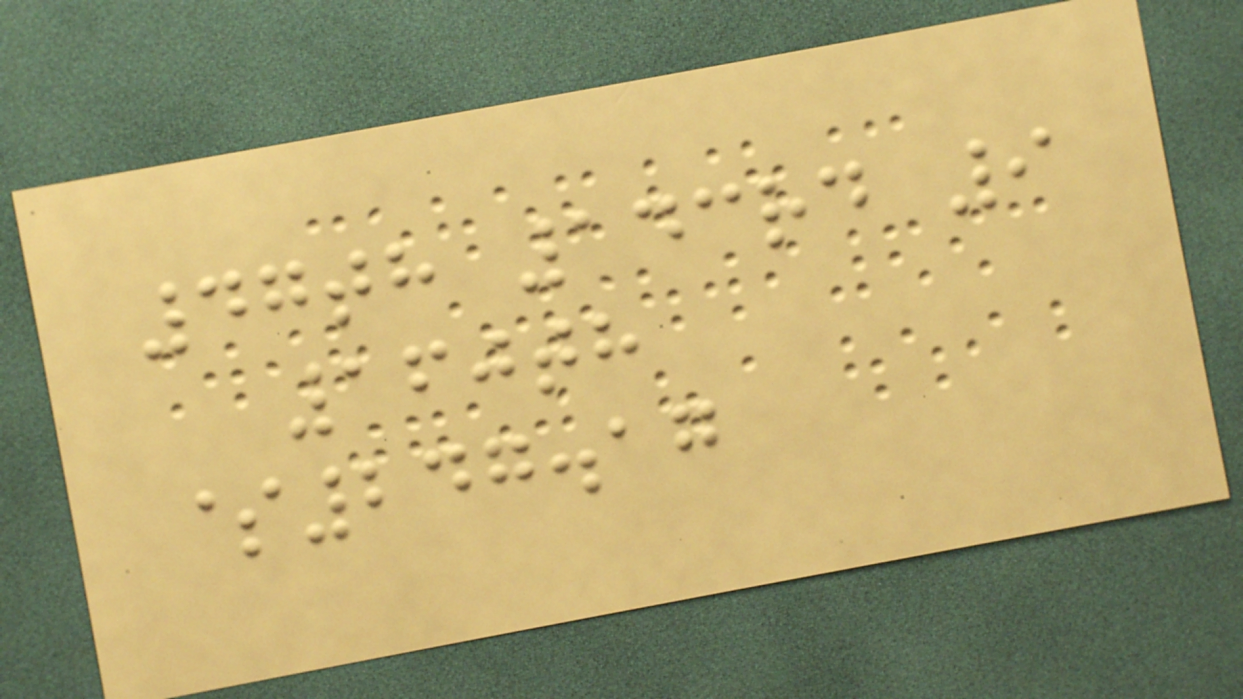47th 143rd 9
160th
$247.17
